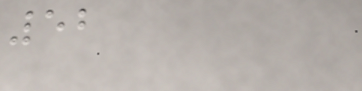52
